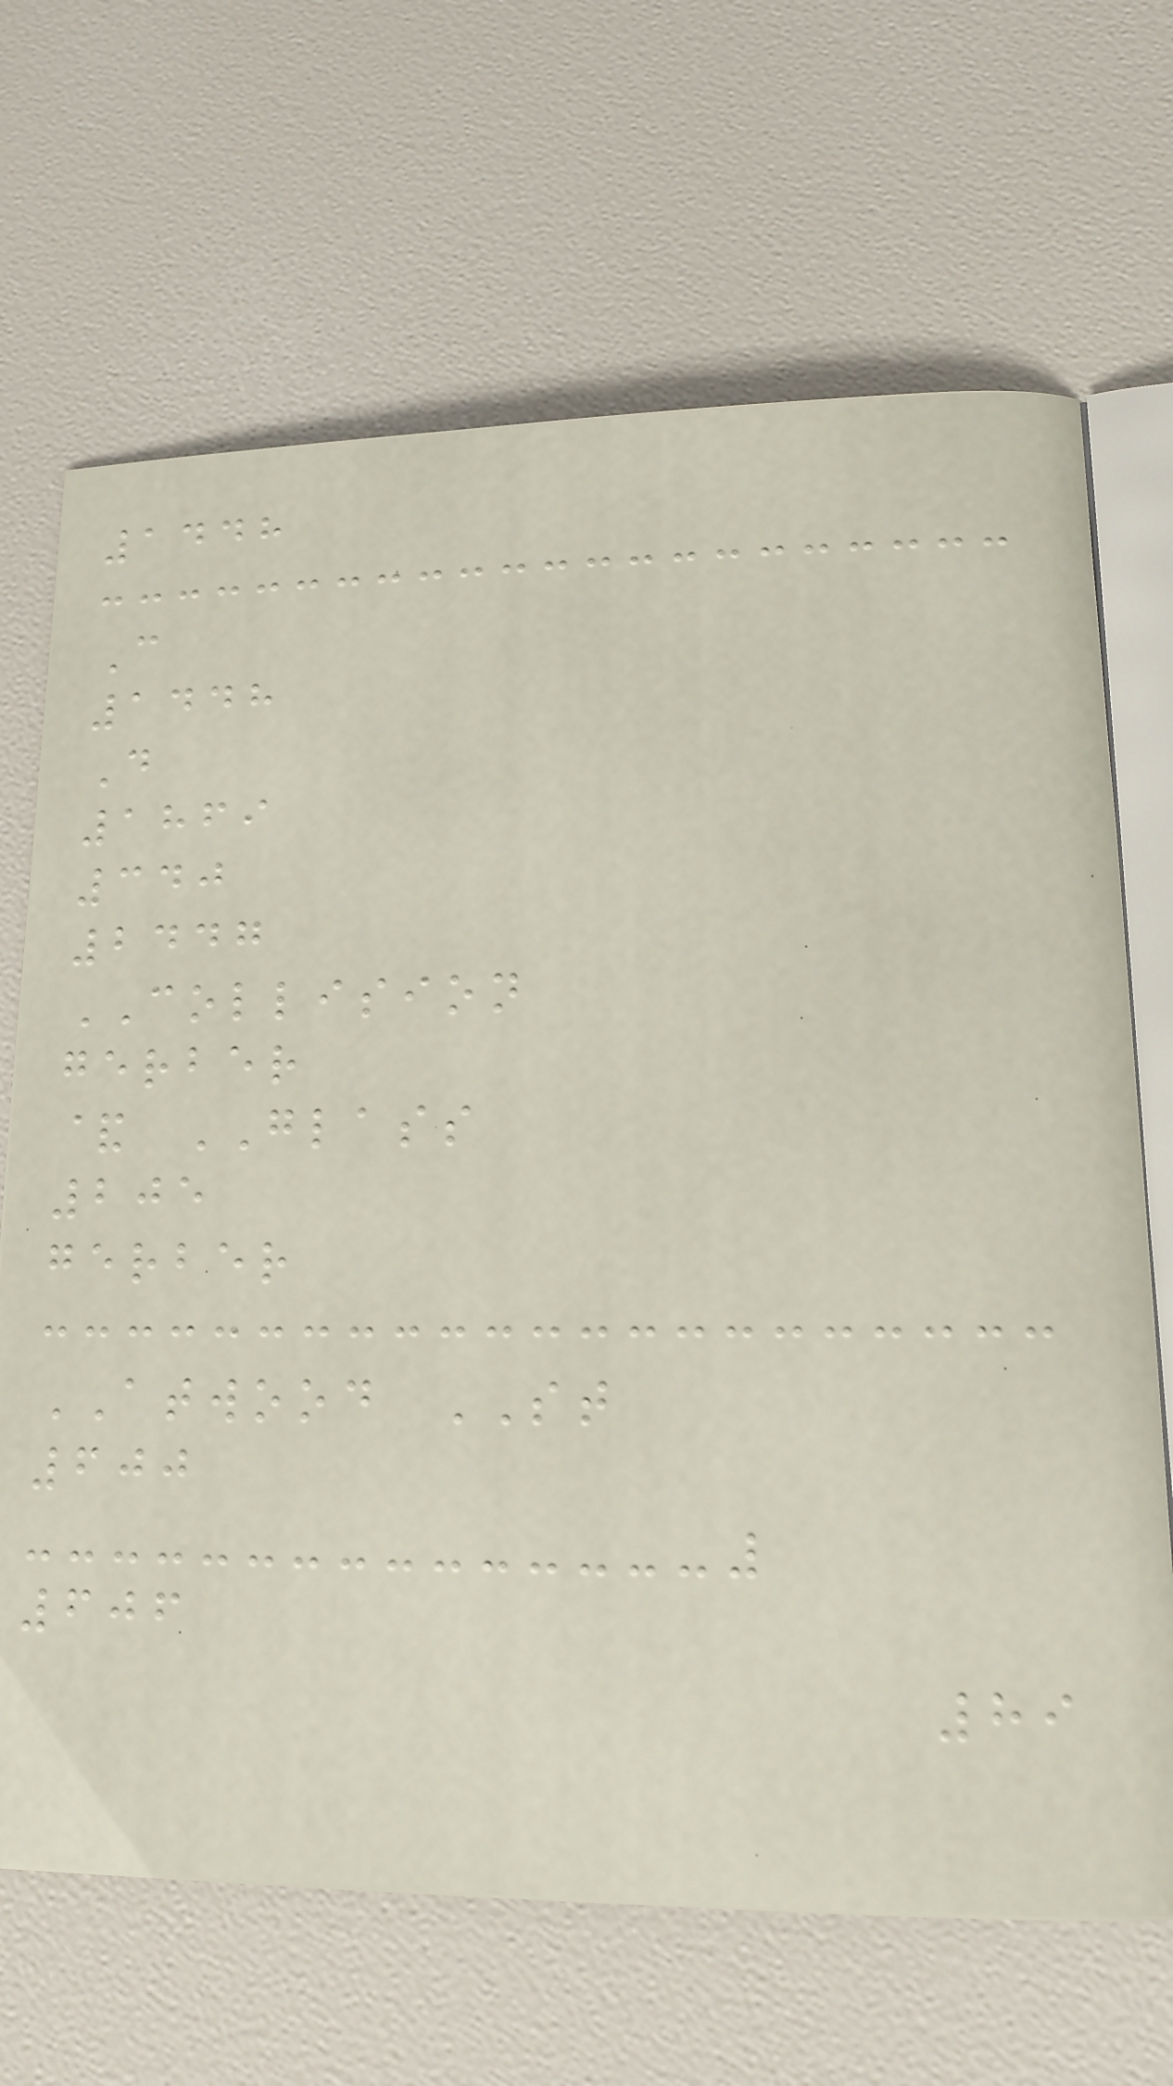1448
C
1448
D
1869
340
2447
COLLISION
gerber
& GLASS
205
gerber
ATWOOD ST
600
606
89
